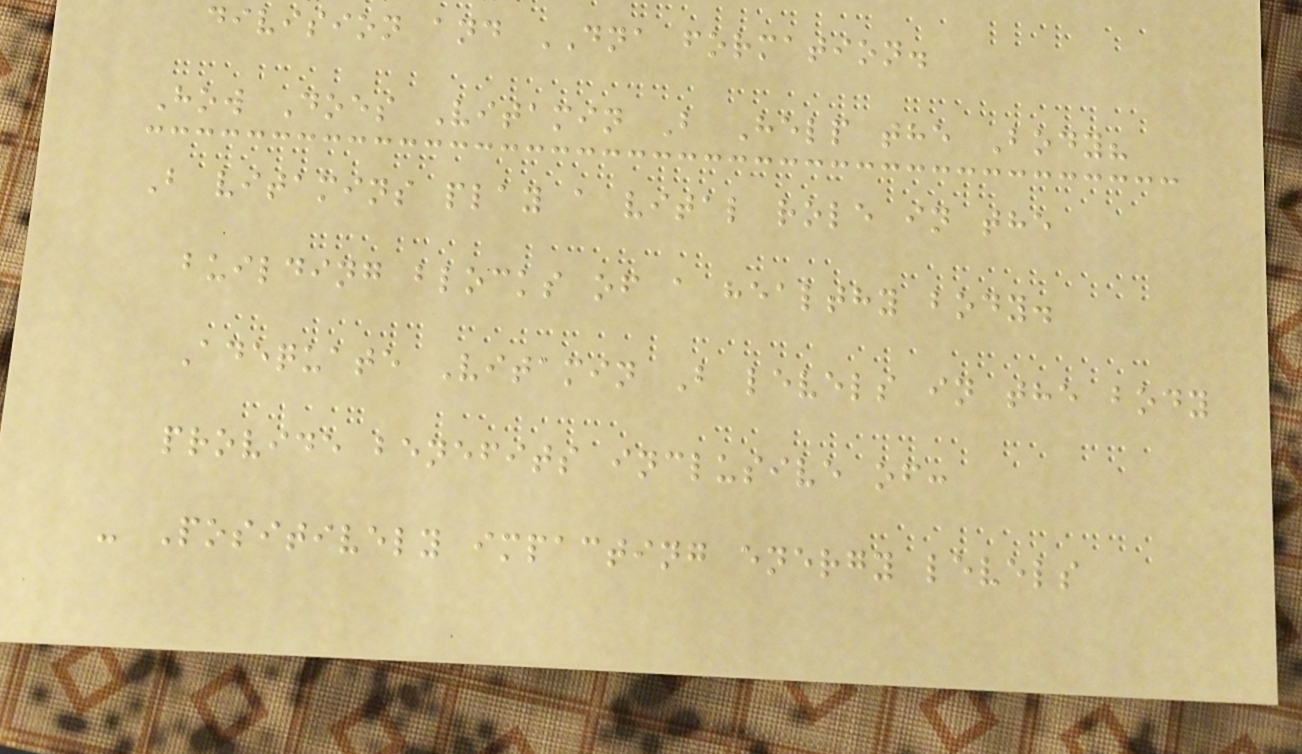division and DNA formation.
How Does Vitamin B Help the Body?
B vitamins play a vital role in the
building blocks of a healthy body.
Adequate Vitamin B levels in the body
provide benefits inclusive of:
- Positively impacting energy levels
